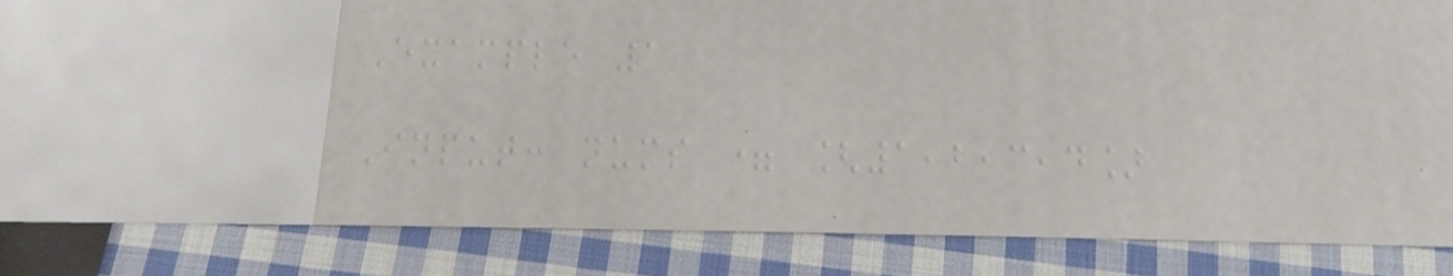Example 1
Input: nums = [1,2,3,4]
